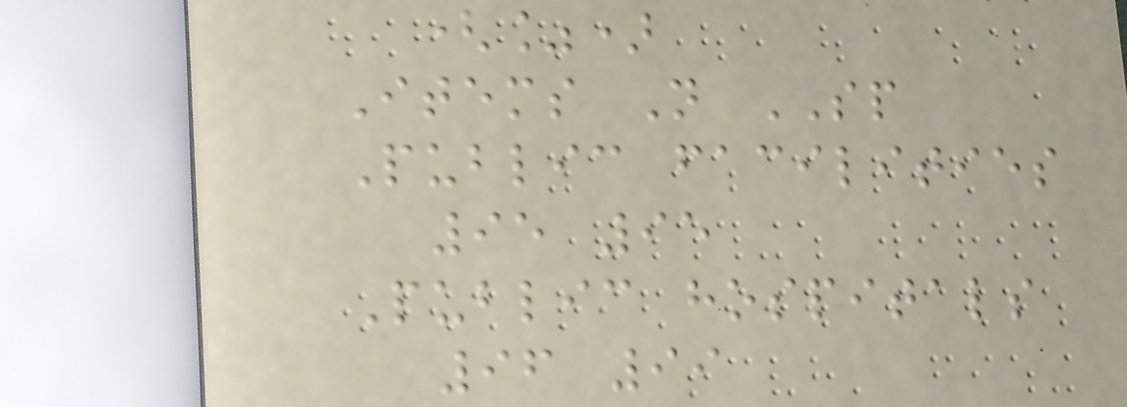(%)
Items N SP
Public facilities
95 95
Public hospitals
96 99
